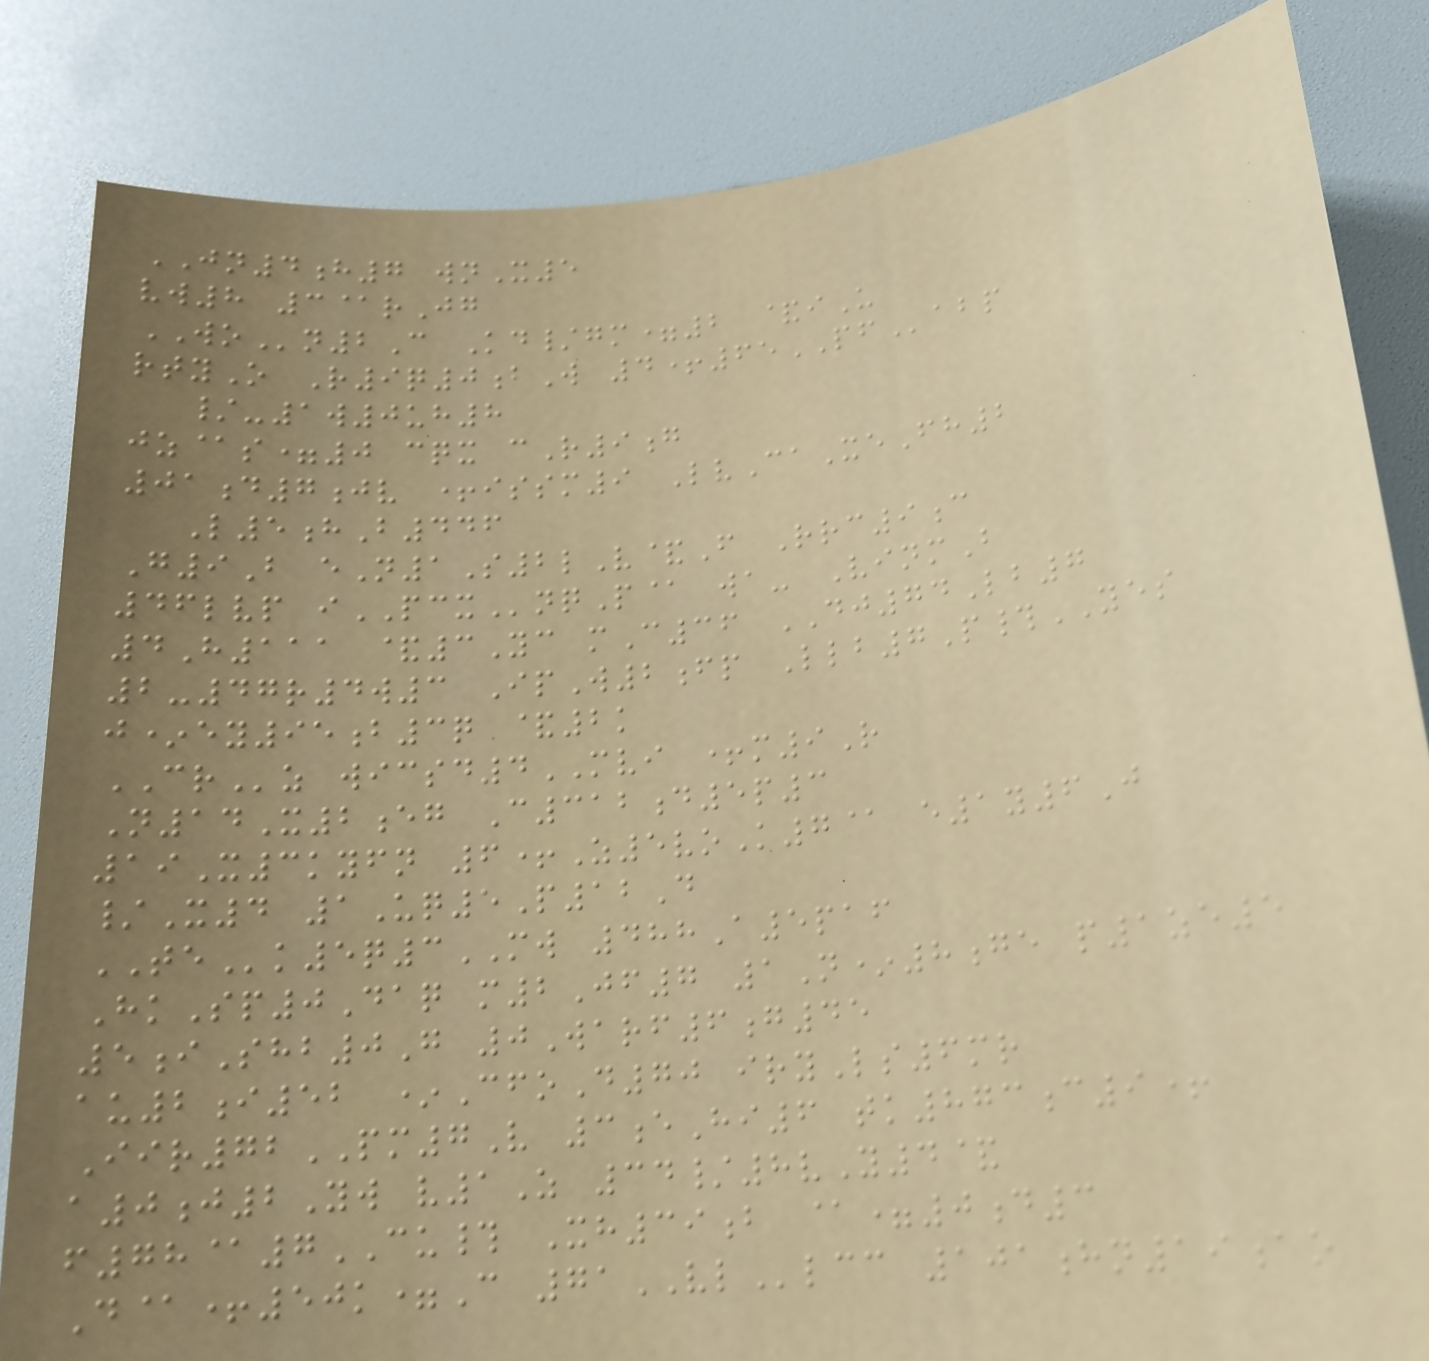JN4h7 wnX5
vw8 3@rJg
WOn2C Kd/gm=2 &iU
rtyO R9q0bW 4+65PFabp
/-1w0uh8
jz@s=0 cqx cR9g
01d7jv +issm9 LvCaXeFh2
L5hB446
G9B eN1S2lV&F Rrc9c
46lvp iPCXnqP@ wa- VinmB
4H111 &3Yc mC36 DJ74Lb7
2-47r4w3 IpW2fp Llb7P#YES
j*ey95b3q &2k
CRz wicsd4MVI +m9R
N14X2eg C312d5p3
19X3kyfn 6+Z5voK7@ e1y6J
/X4 1Uq5P12D
TEk5q3MW 488A5paf
HkSp0Daq m2Jf7 1N*8ge p1ze5
5iShb0G 0Warf6g45
au2i52 *CfoD70 iryLs6mr
Iir72PM7V 3eHi6 tk873c9+
a0j2Yw v1Z 34/8vY4&
f78@7CU# Xh39b @=0d3
D@+50k=C 71VLlcc 101hn19ao
